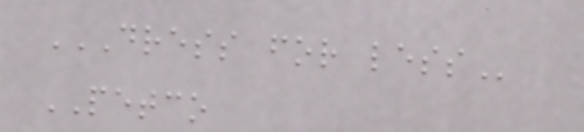DRESS FOR LESS
PETCO
